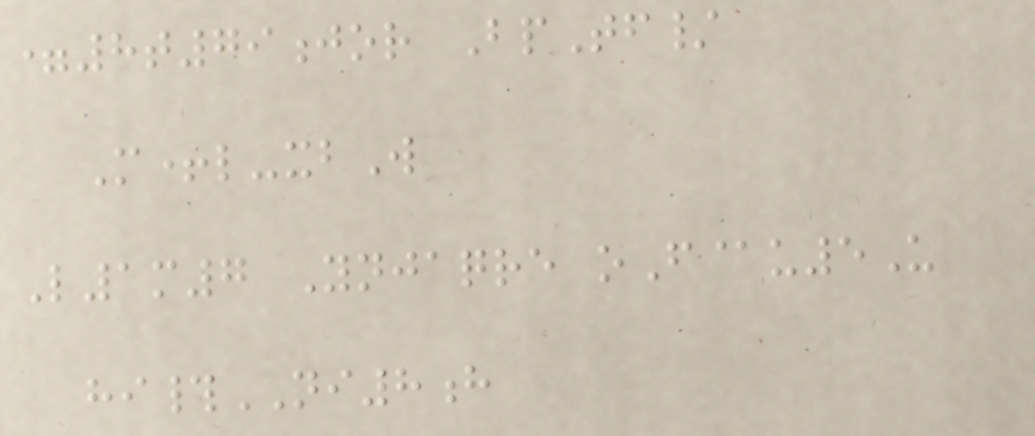=8t79jor BpTf/
M+l-xbW
L1m7 Ynjaqre oF@u5U
hi#NI8h
